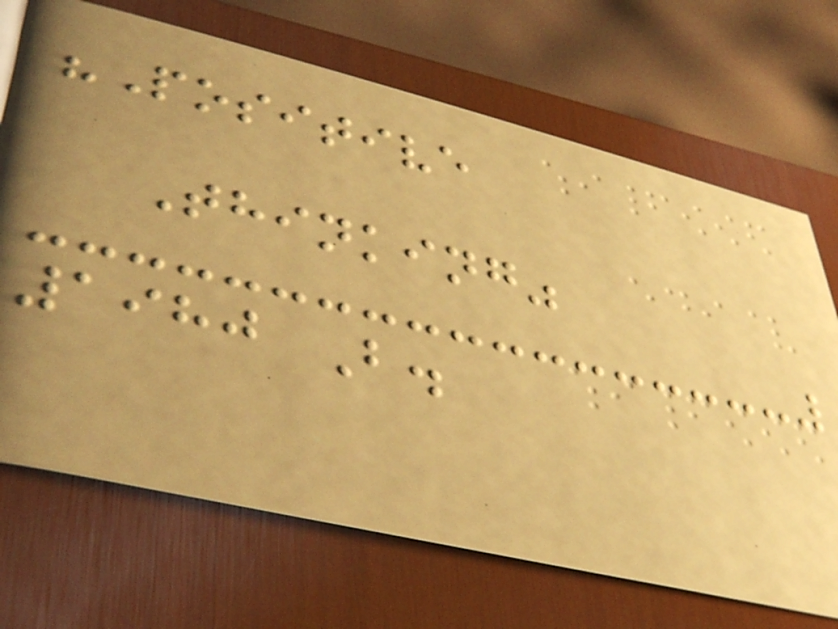"Positive
Thinking"
1980 B.
